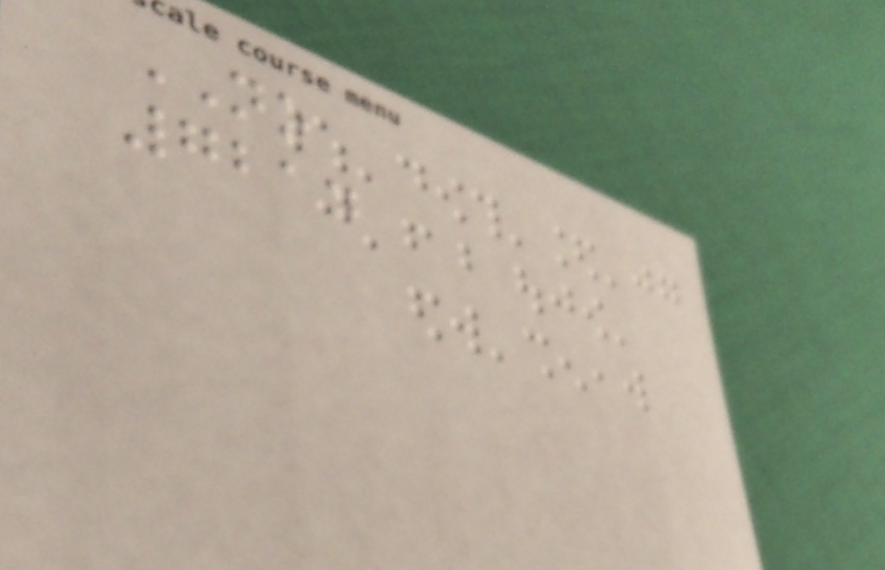NO
7214
